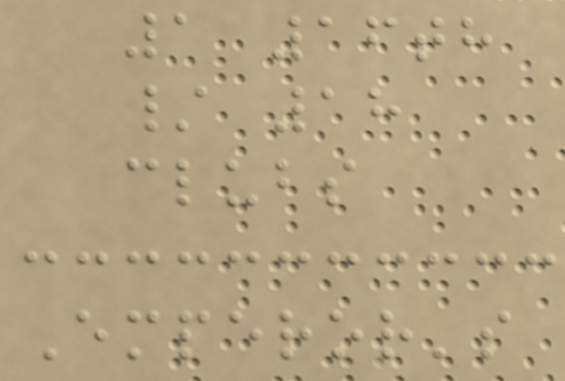1 16th
/ 18
clubs
Emperor's
